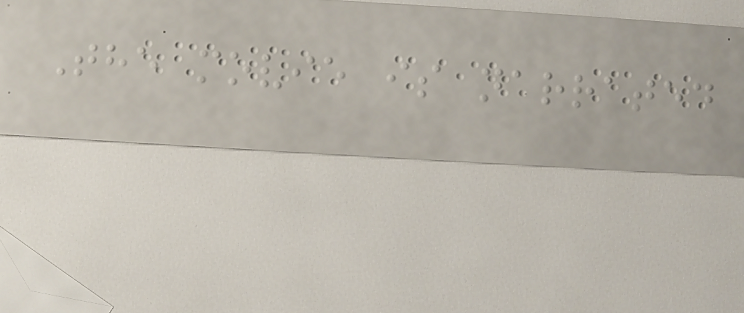The movie is narrated
